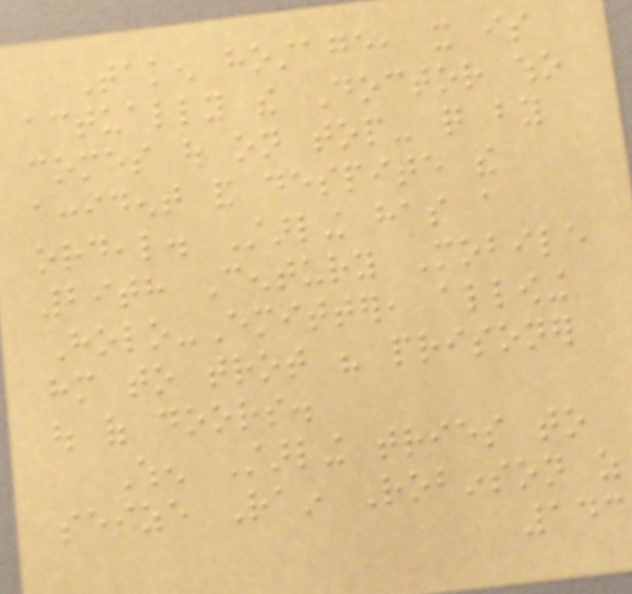Taken hostage, it is
actually the Doctor who
comes out on top- quite by
accident and despite the
ordeal. Starling has a
29th Century Mobile
Holo-Emitter, allowing
him to trot his prisoner
out of doors.
When Starling tries to
seize Rain Robinson as
143
